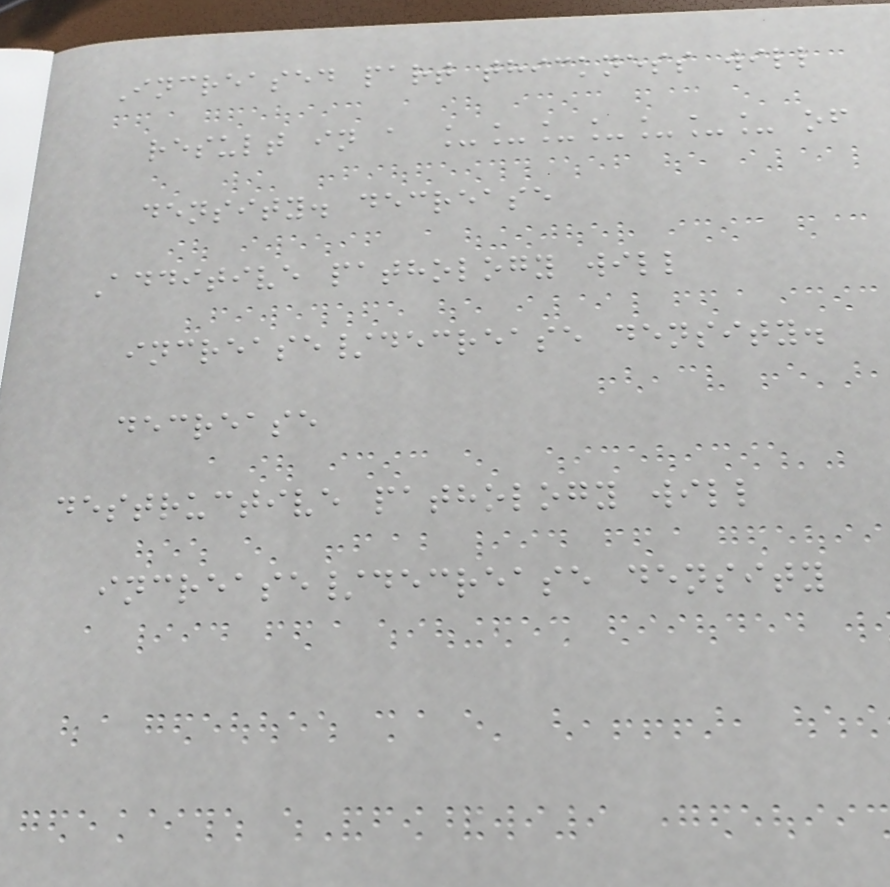Increased part thickness will
result in a _______ of
density. decrease
Additive pathology will
increase/decrease density.
decrease
destructive pathology will
increase/decrease density
